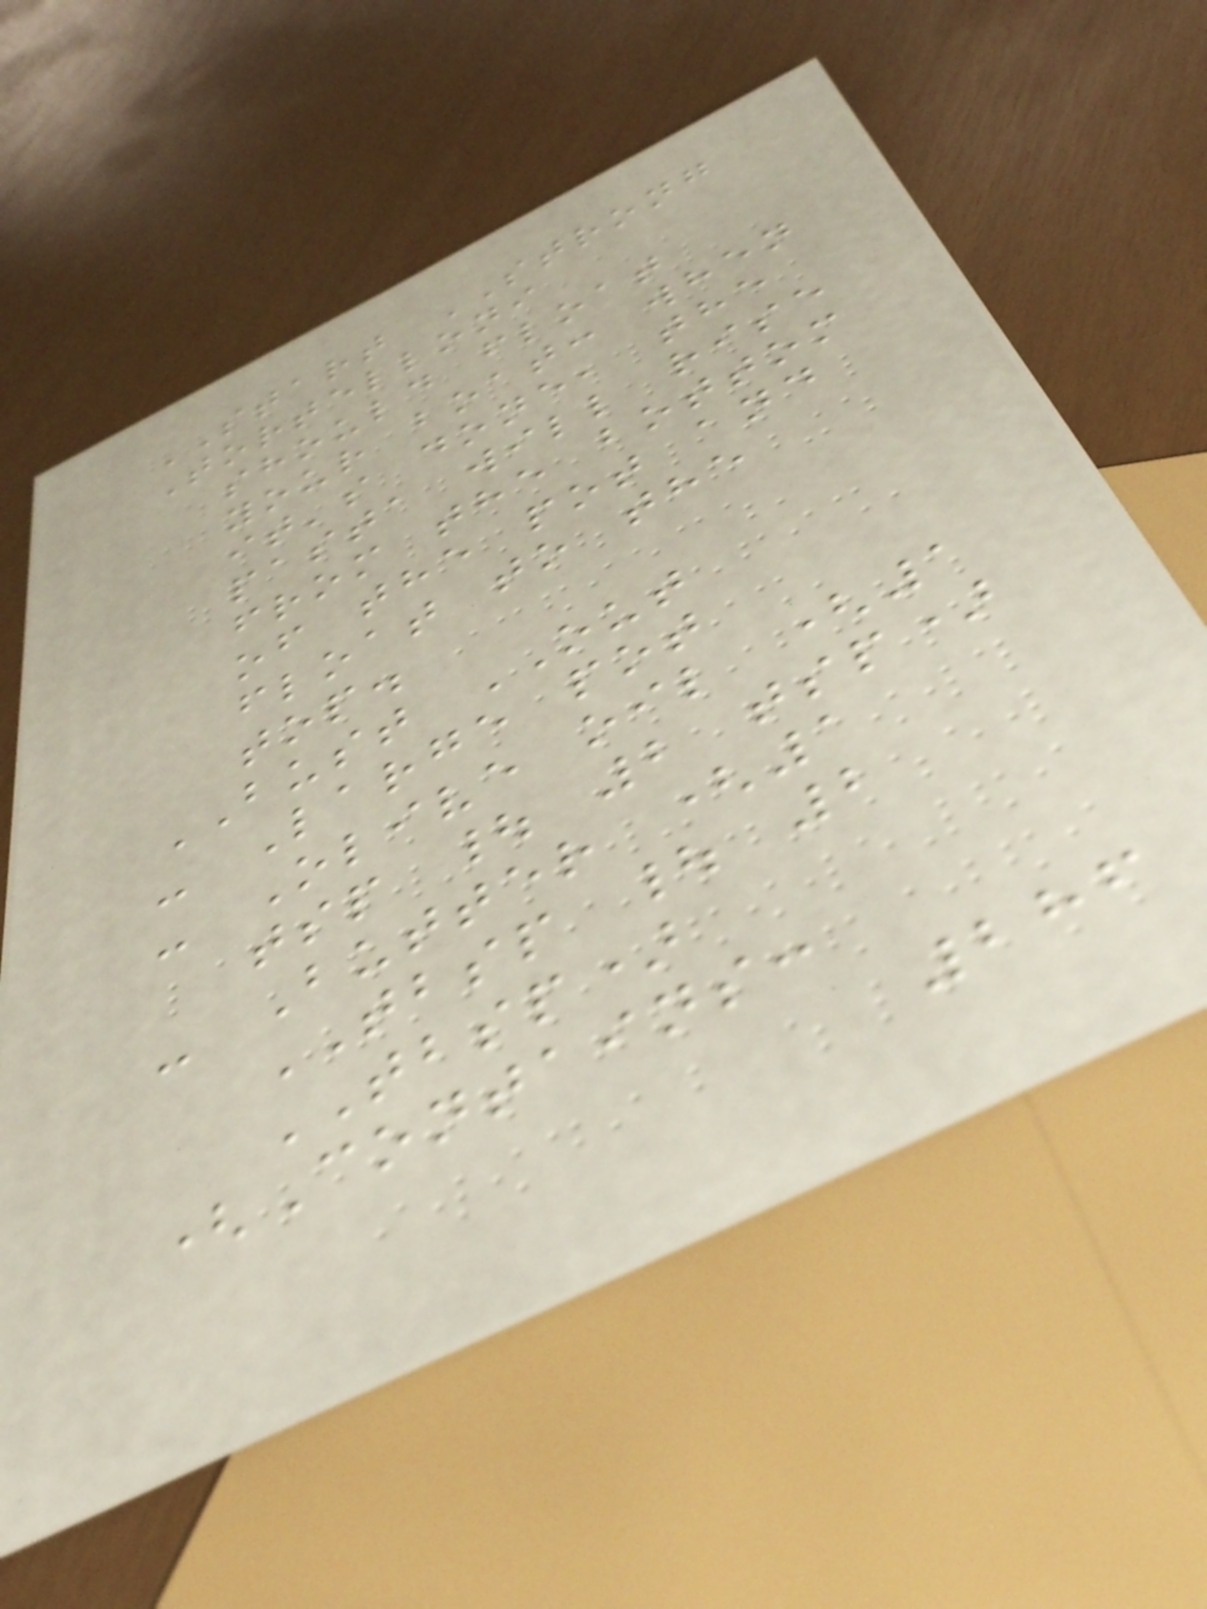START STRONG
Tortelloni
should float
your boat: when
it's done, the
pasta will rise
from the bottom
of the pot and
float to the
top.
BUST OUT
- Large pot
- Olive oil (1
tsp | 2 tsp)
- Butter (1
TBSP | 2
TBSP)
(Contains:
286
